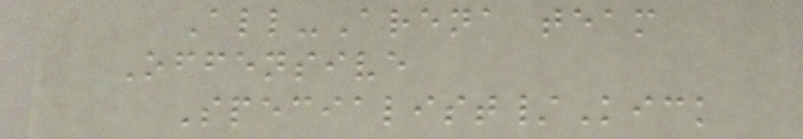All-Arena team
Offensive
Specialist/Kick
